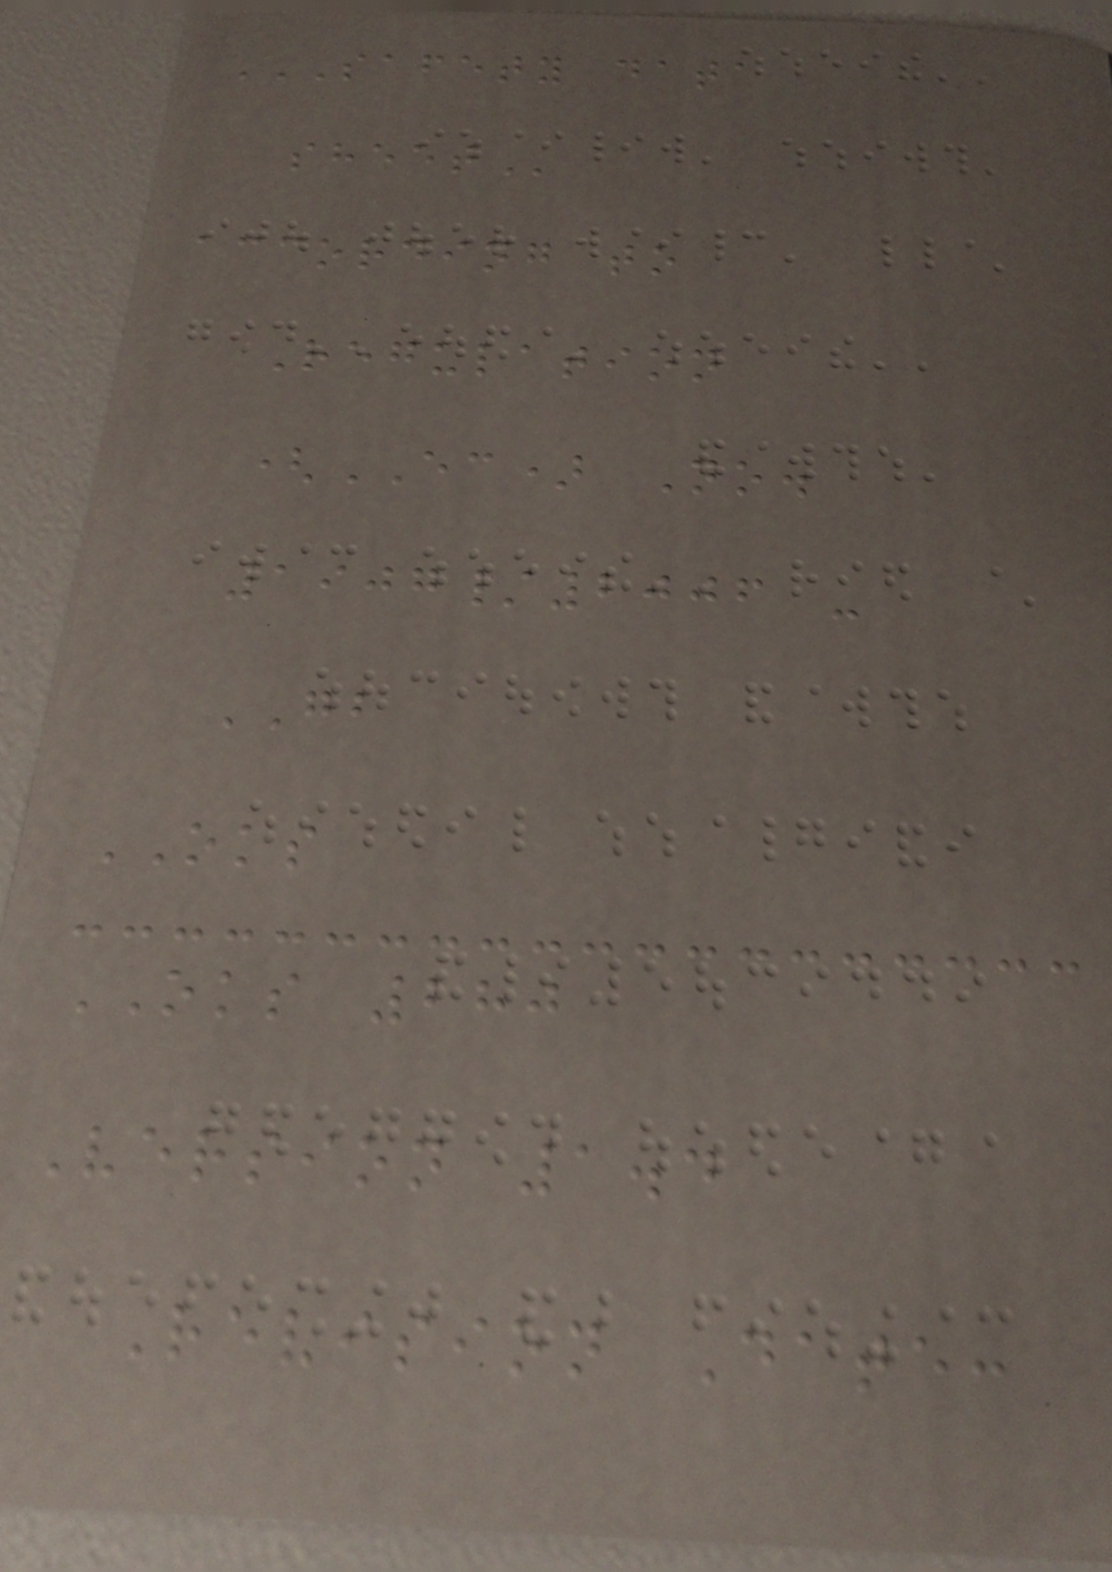SAFETY DATA
SHEET
according to
Regulation
(EC) No.
1907/2006 -
GB
OKS
OKS 280
Version 1.4
Revision Date:
